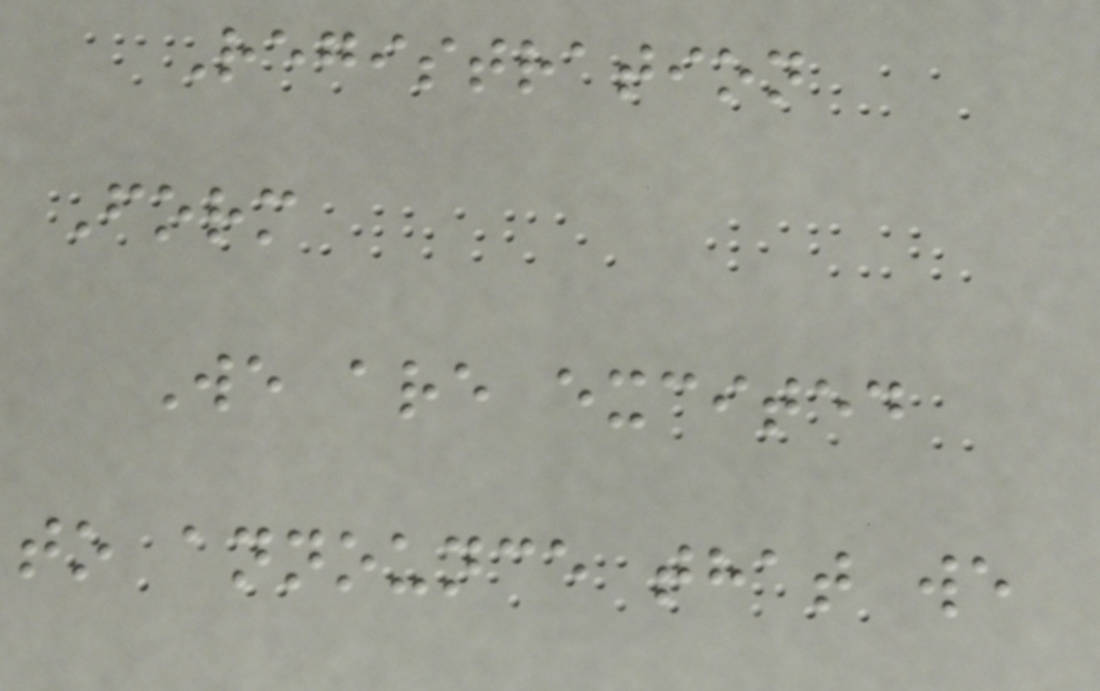Registration
Form
We are excited
to announce that we
